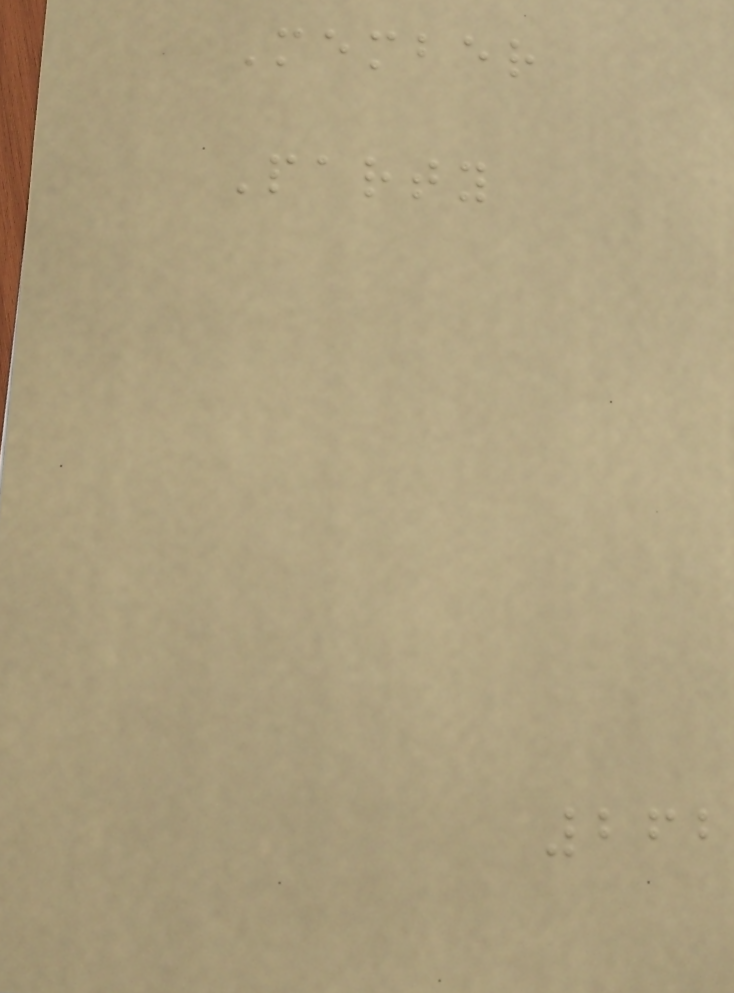Member
Party
262
